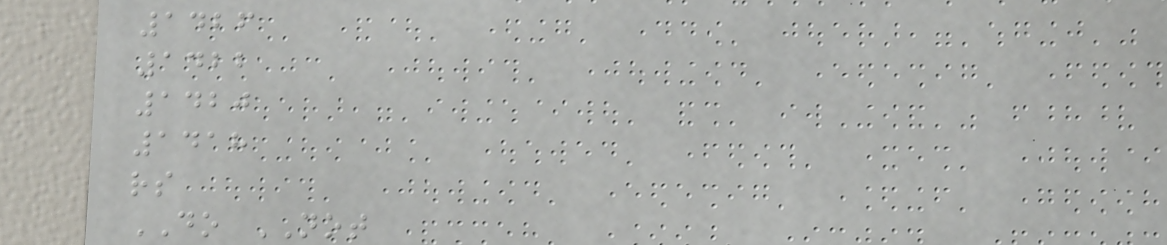1426
1422
1420
1418
rs
DO NOT
